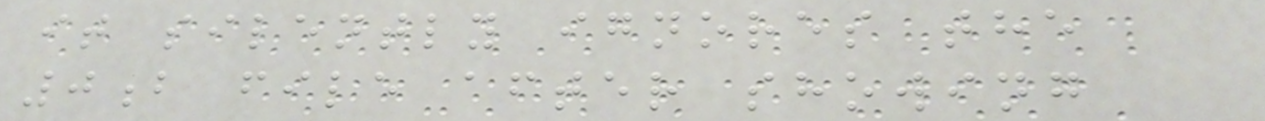it silently ignores the
0b file after showing
